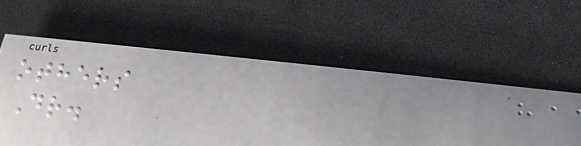others
Dr.
